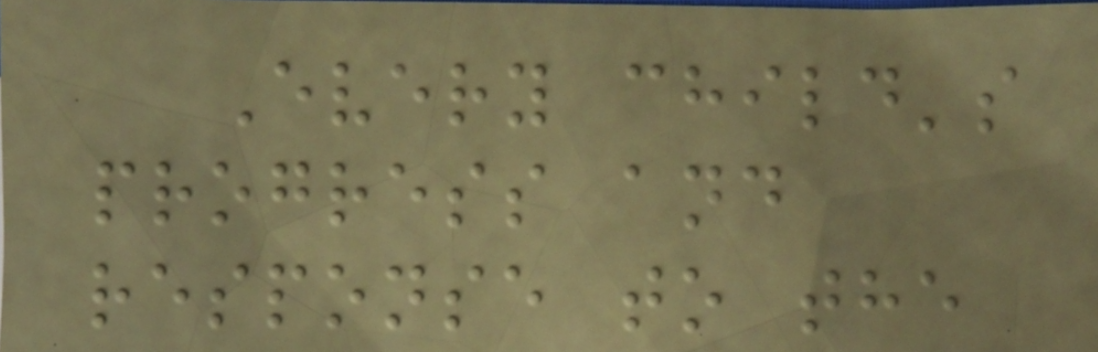Every child's
progress and
response to the
